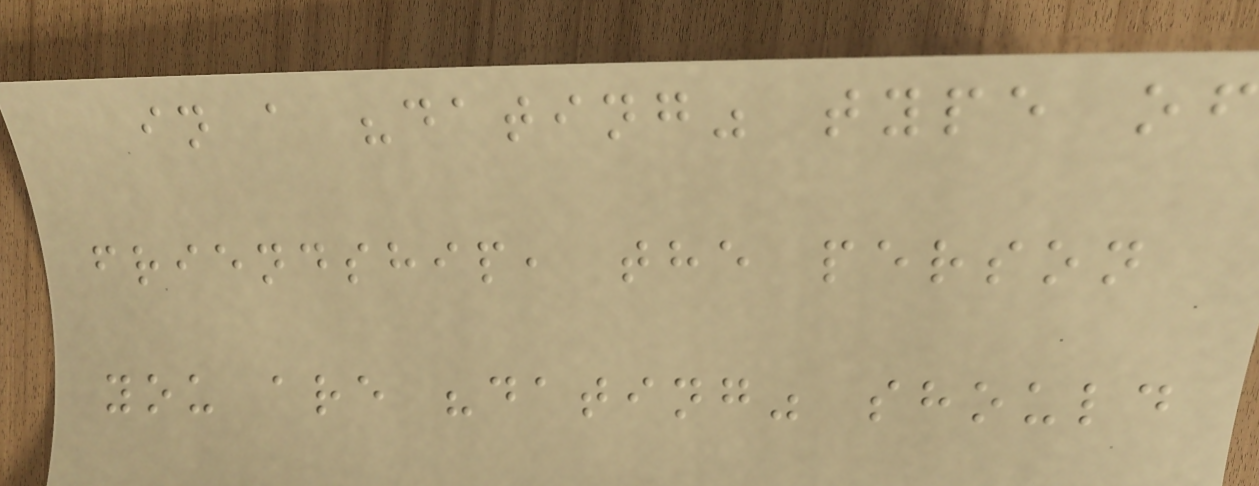in a "dating" type of
friendship, the person
you are "dating" should
